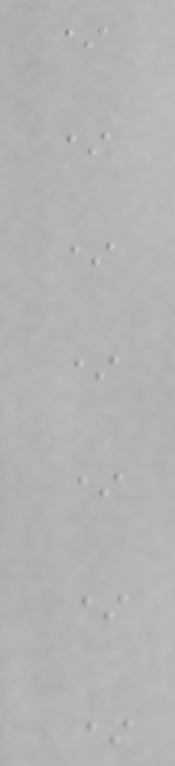*
*
*
*
*
*
*
